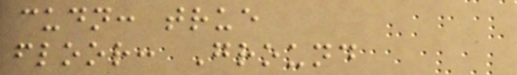cudn: true
floor: Ground
